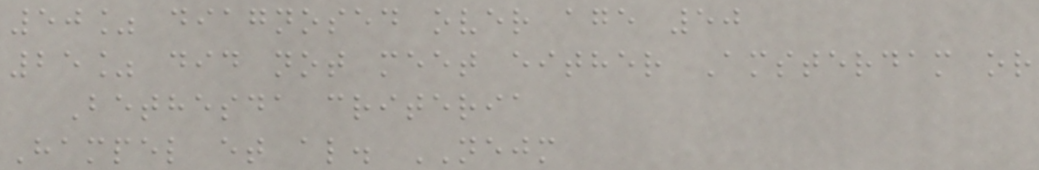50% diagnosed over age 50
25% did not meet either Amsterdam or
Bethesda criteria
Hampel et al. NEJM
